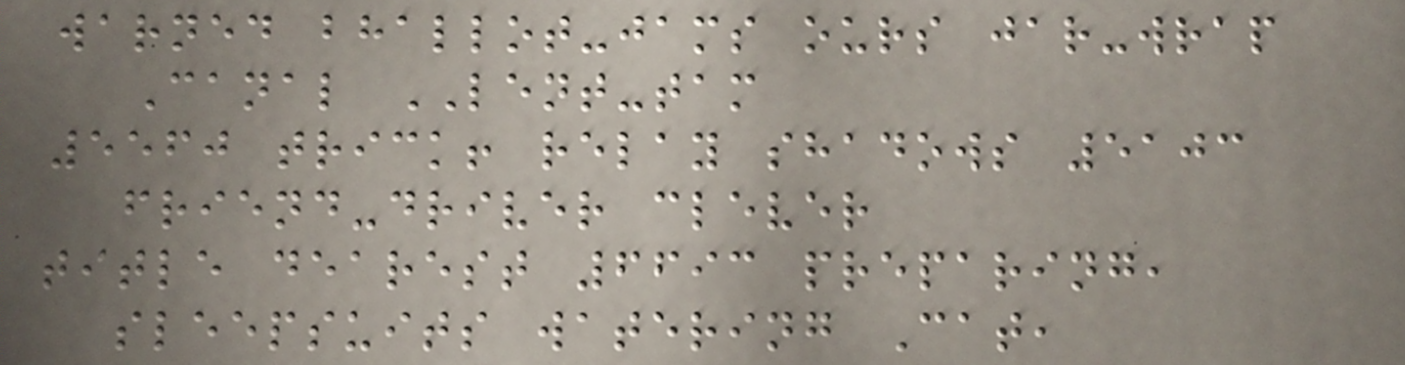warned bhallot-jams ours jar-wrap
Canal LENT-tam
5560 trick! relay shadows 5103
friend-driver clever
title dearest 6693 preparing,
sleepsuits watering Cat,
